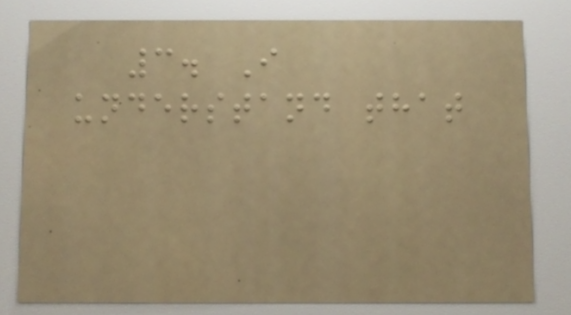3. I
understand that
